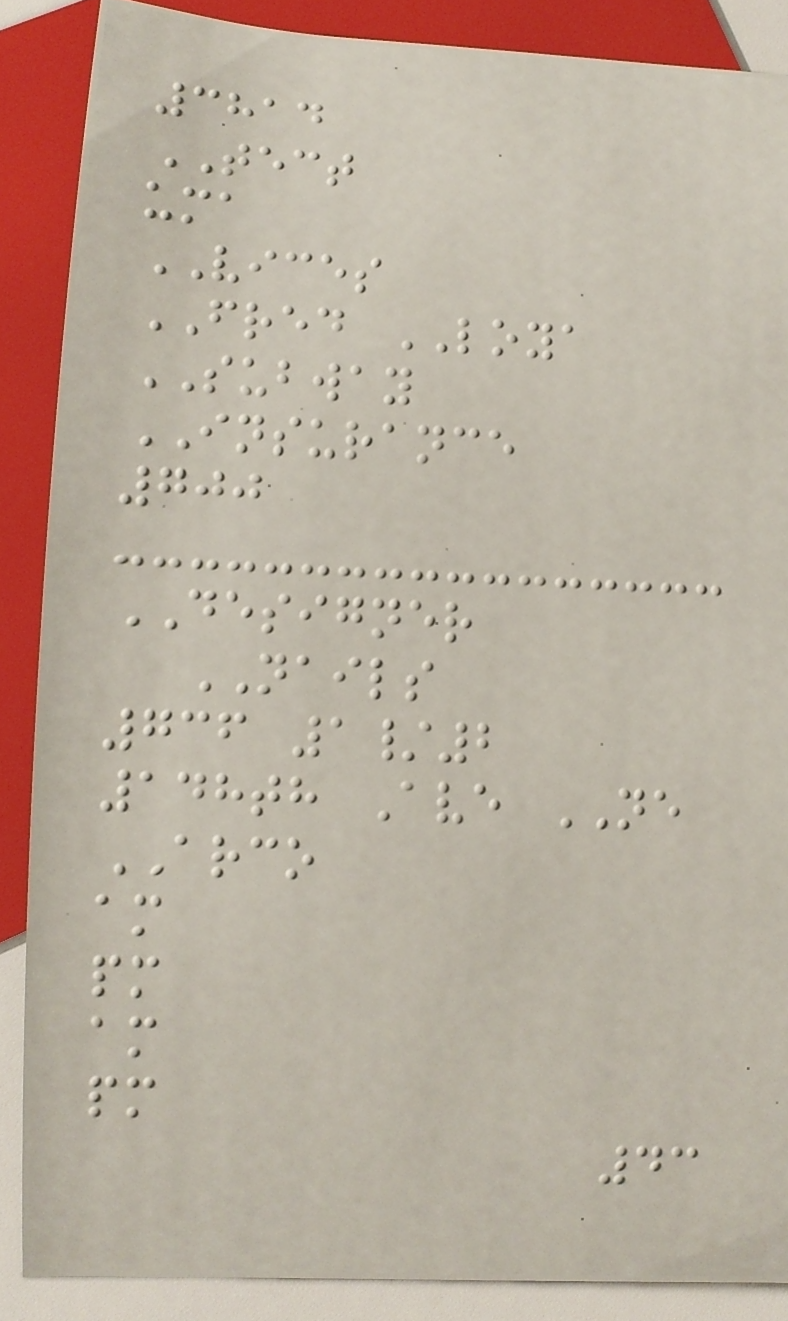3814
TECT
uma
VICES
FRED LOYA
SUBWAY
INSURANCE
700
DESIGNER
NAILS
736 1/2
148th Ave NE
ARCO
am
pm
am
pm
43
